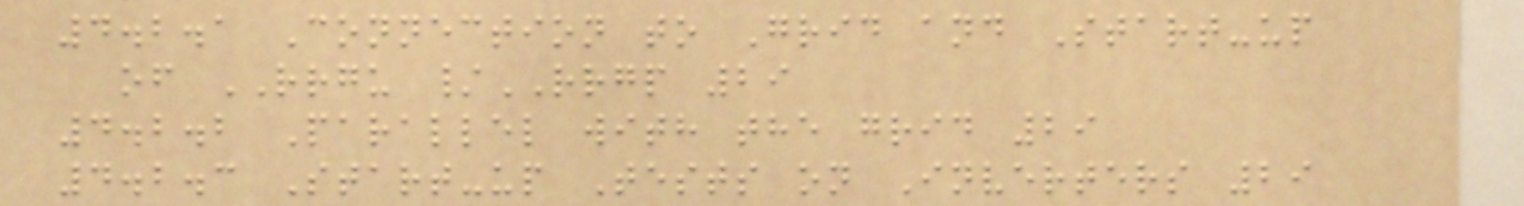4.2.1 Connection to Grid and Start-up
of RRGU /RRGP 29
4.2.2 Parallel with the grid 29
4.2.3 Start-up Tests on Inverters 29
